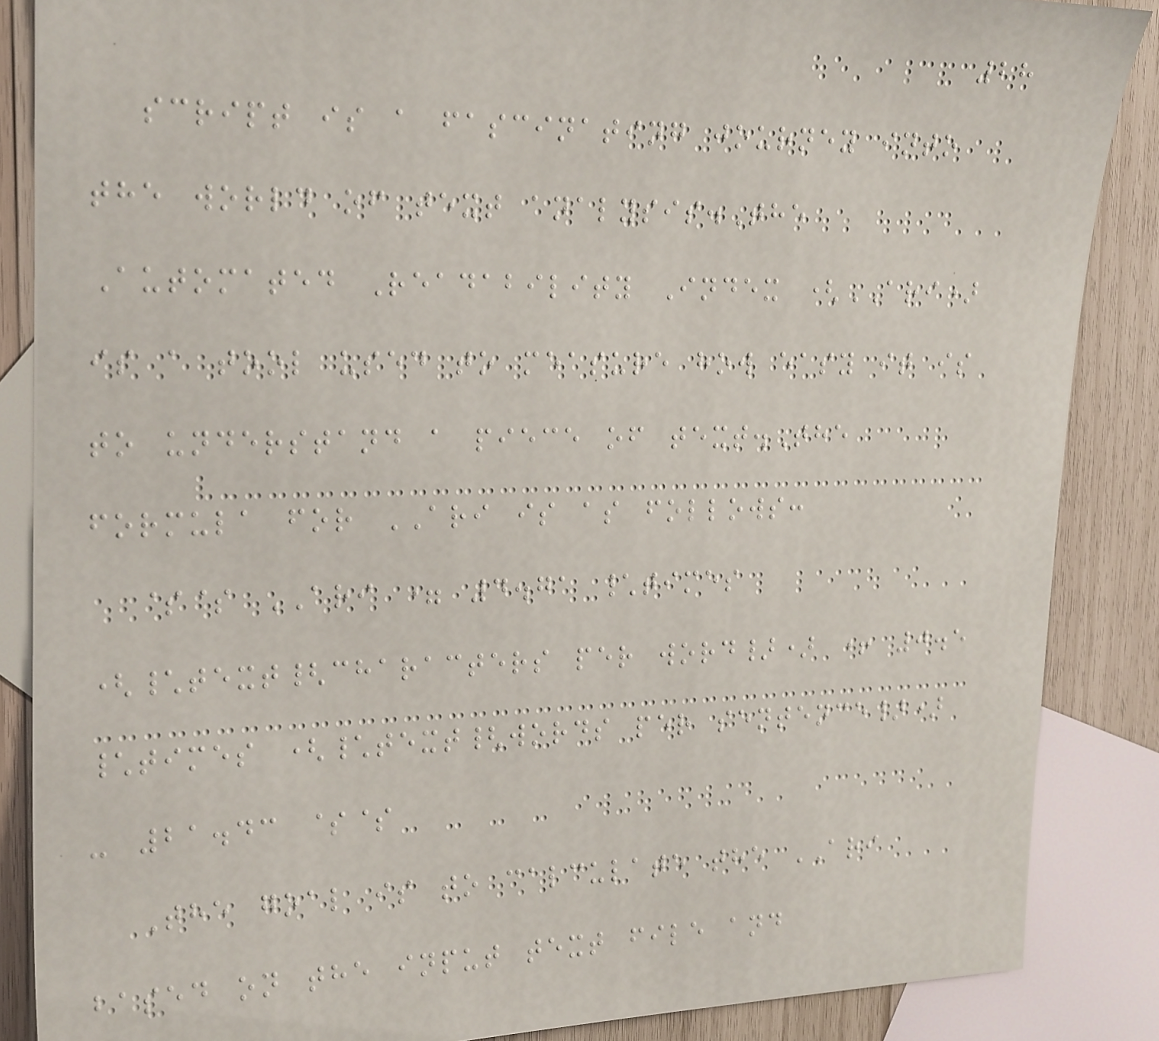28
script is a fascinating journey into
the world of text analysis.The
Automated Readability Index (ARI)
is a tool used to measure how easy it is
to understand a piece of text.The
formula for ARI is as follows:
$$ ARI = 4.71 \times
(\text{characters per word}) + 0.5
\times (\text{words per sentence})
- 21.43 $$
The goal is to calculate the ARI
based on the input text file and
